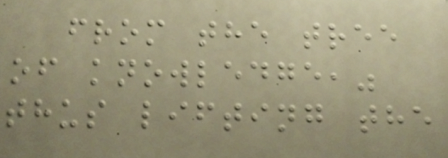from the tree
of knowledge,"
thus lifting the
